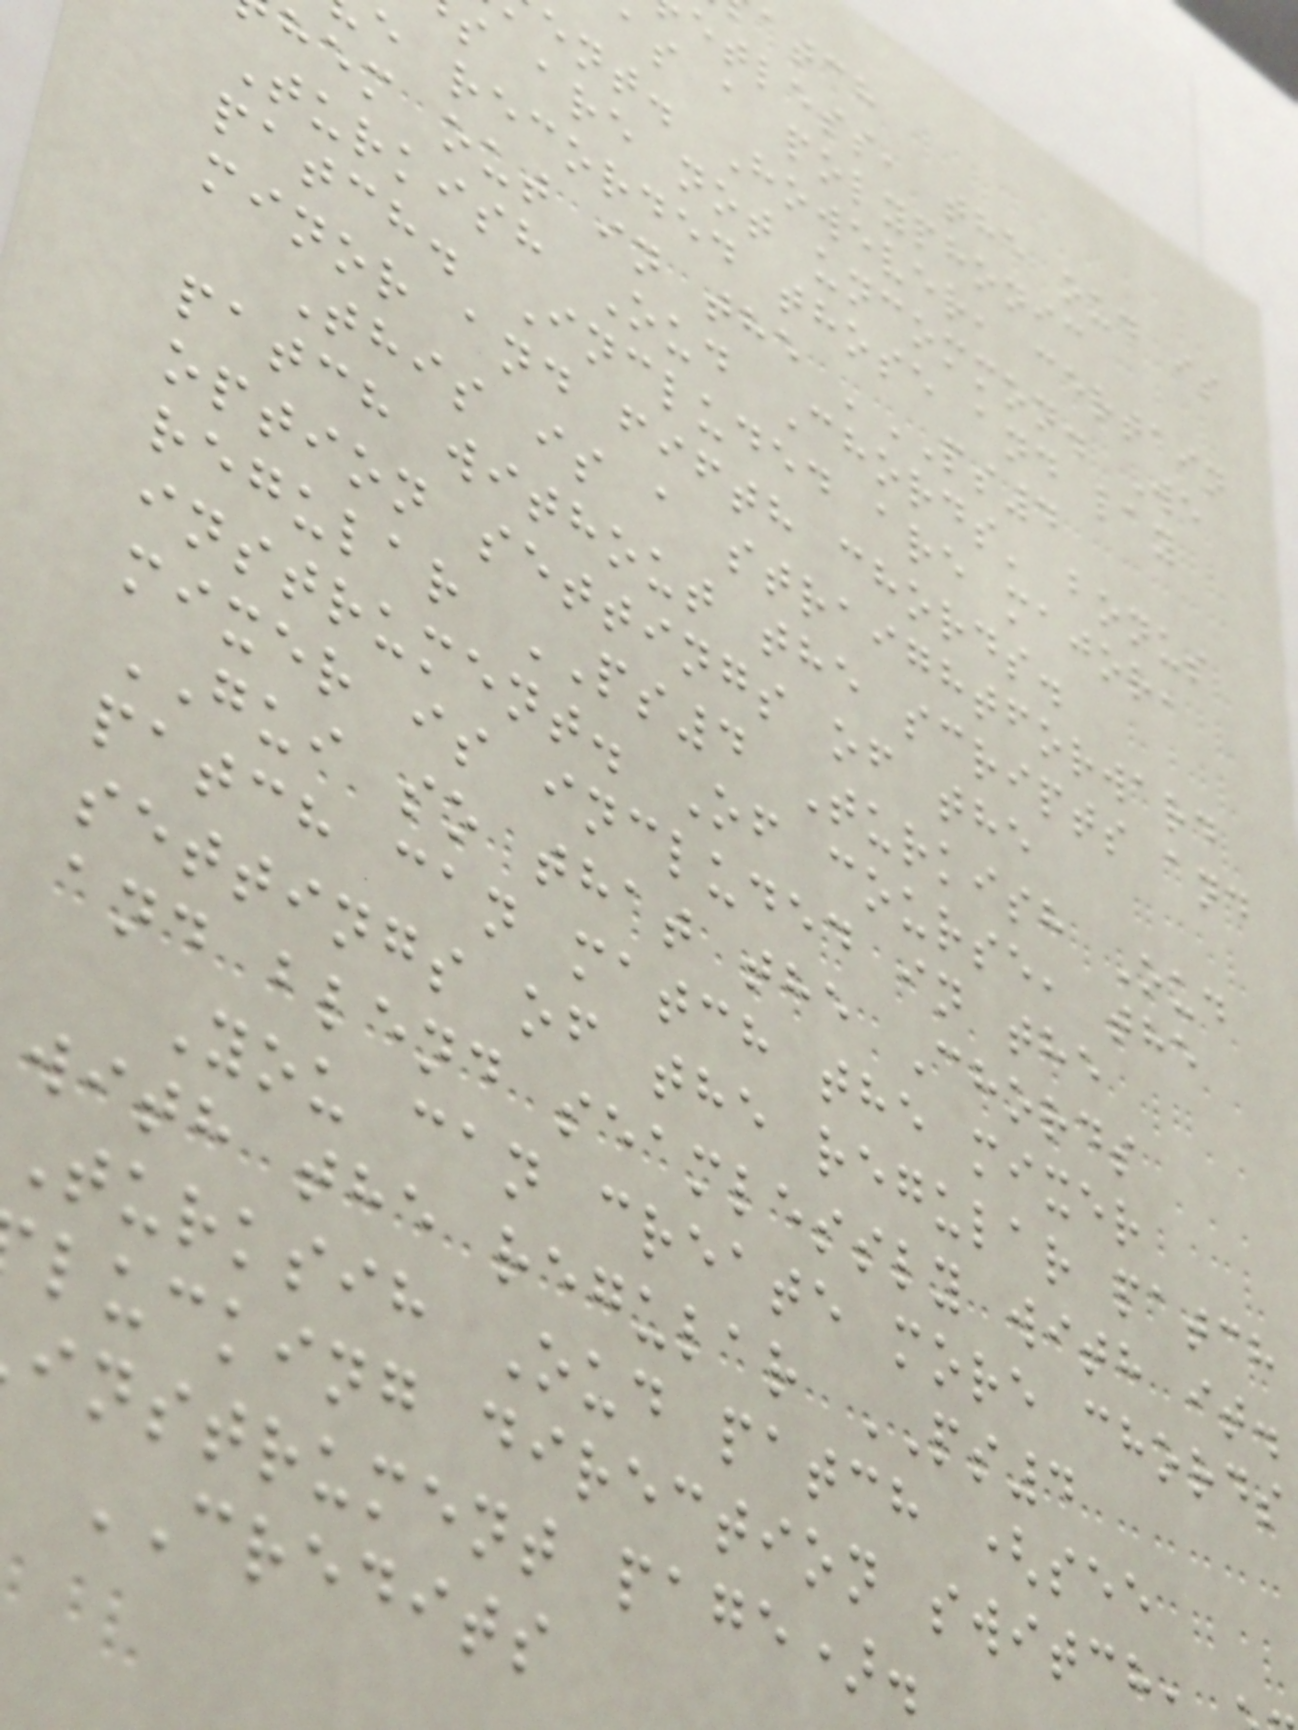atch
etless, the oud is
as a polyphonic
ent. However, certain
s are not uncommon. We
e recorded those and lay
hem out in the 'PS4
Turkish Oud Chords' bonus
patch. Included are major,
minor and fifth chords.
This is a straightforward
patch without the scripts and
option settings of the
regular PS4 Turkish Oud
instrument. Of course, the
mixer is included in the
GUI so that the Chords
patch can match the mixer
settings of the regular patch
and blend seamlessly with it.
You can create more chords
with the regular PS4
Turksih Oud patch (see
lucking direction switch,
instrument page).
CREDITS
